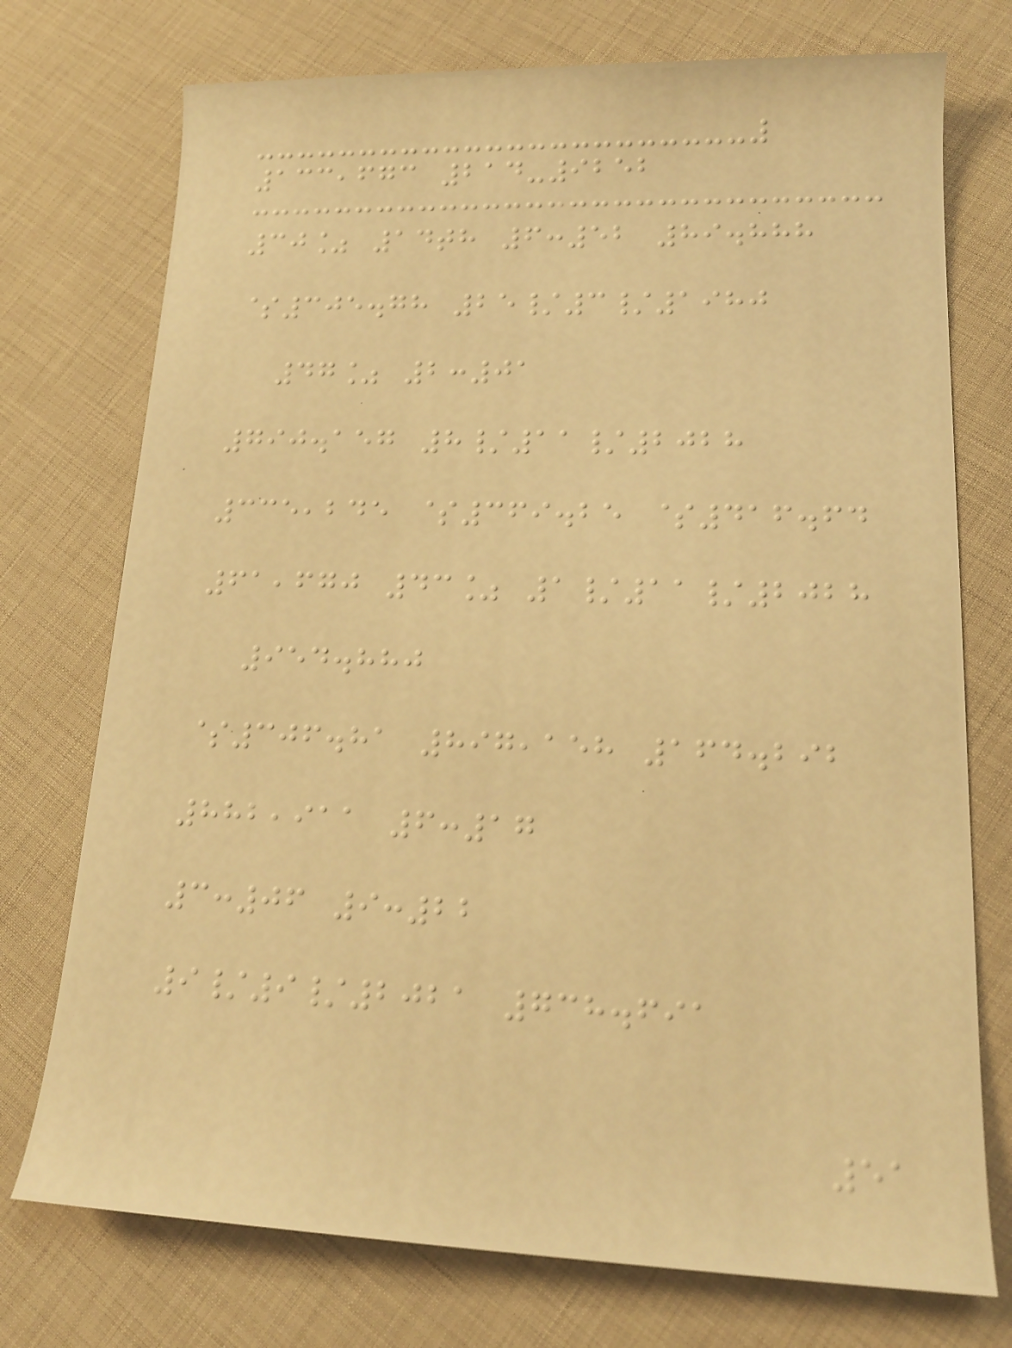133,673 214-9252
30% 14th 6:52 89.888
$305.78 25/3/1980
47% 2:01
790.157 8/11/2028
335,245 $369.25 $416.64
61,670 43% 1/11/2028
954.880
$306.81 897,158 164.292
882,911 6:17
3:06 9:22
9/9/2021 738.691
51
